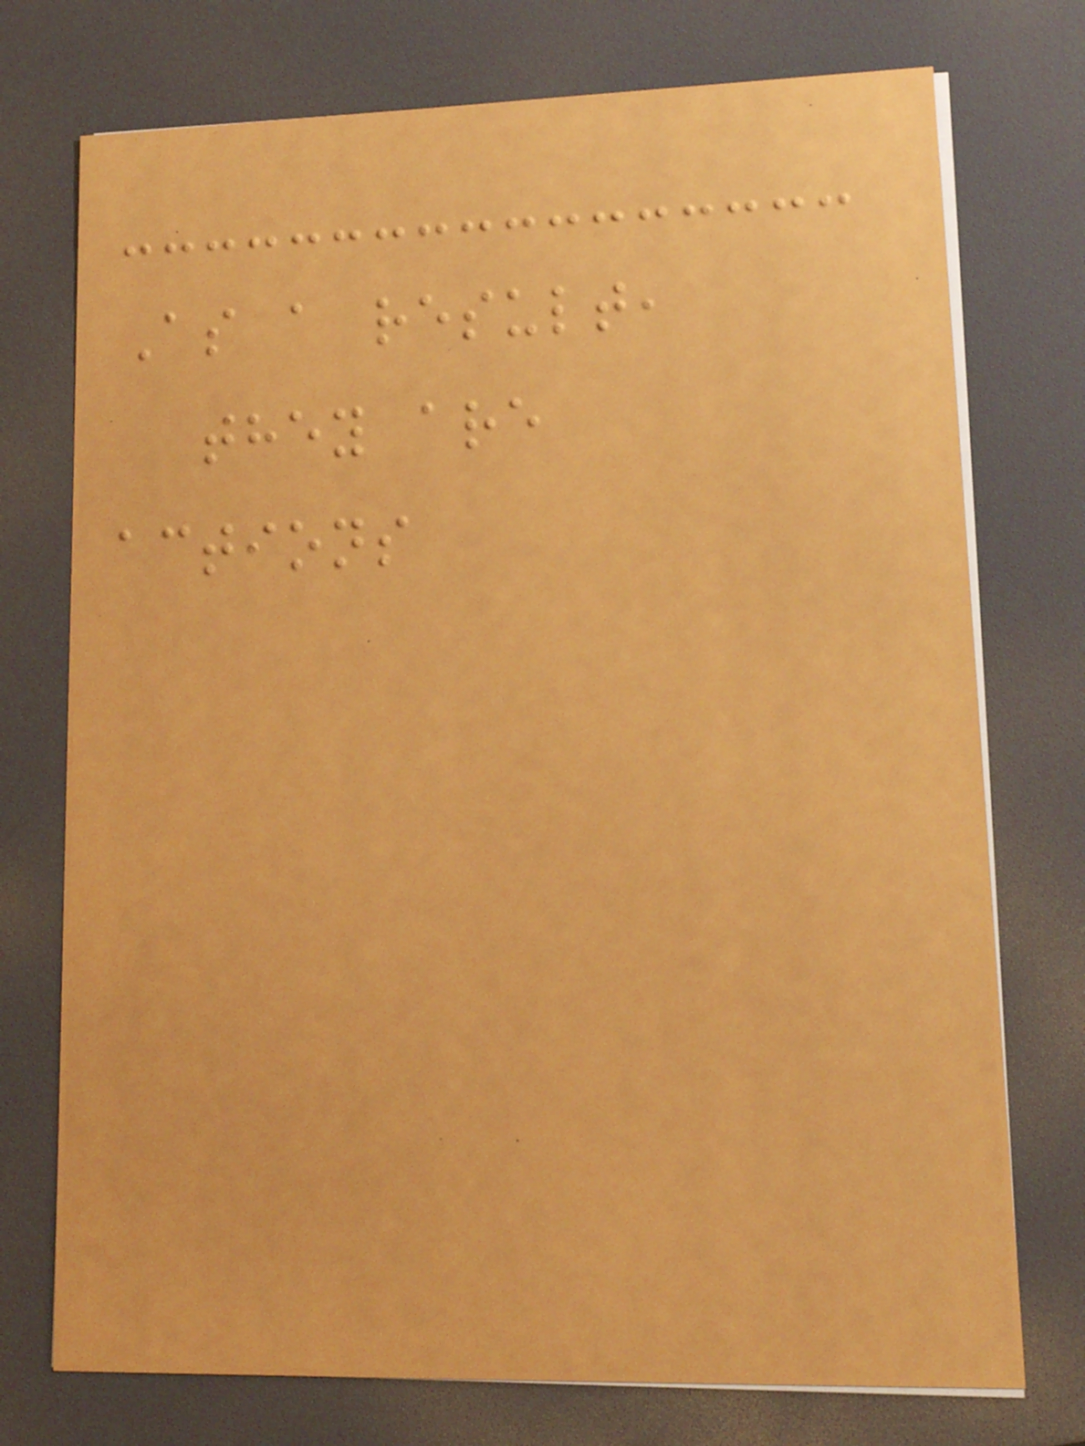As a result,
they are
actions
